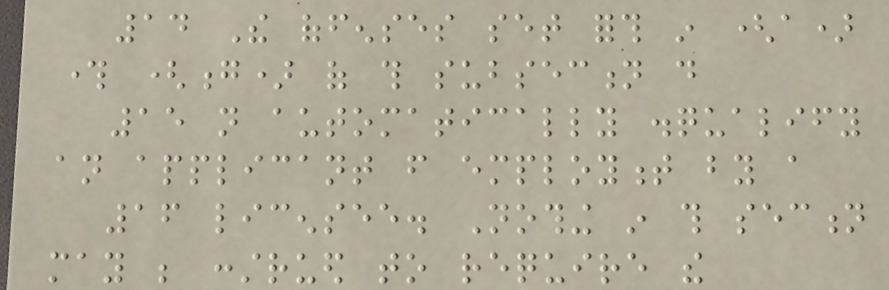14 The offenses set forth in (a)
through (g) of this subsection do
15 not automatically disqualify
an applicant from employment by a
16 licensee. Nothing in this section
may be construed to require the
